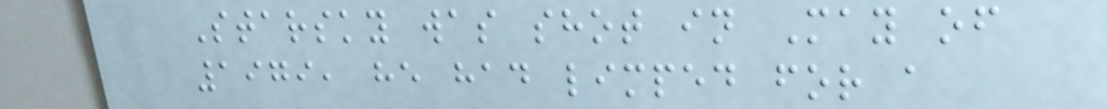Starsky was shot in May of
1979, he had limped for a
